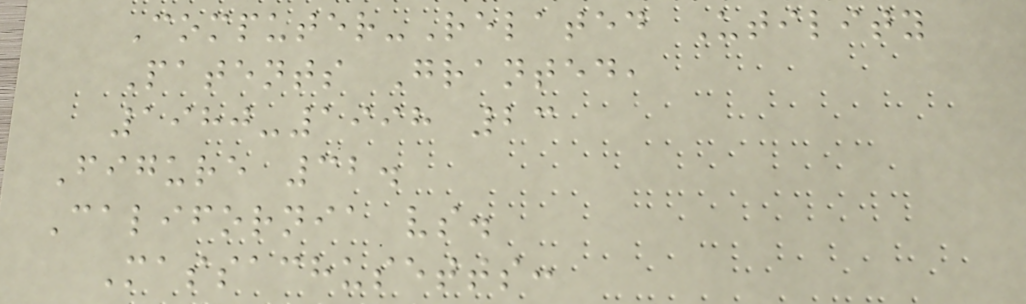Computer-Related Utility
Patents Granted,
1980-1998 23
Figure 32.
California vs.
Massachusetts:
